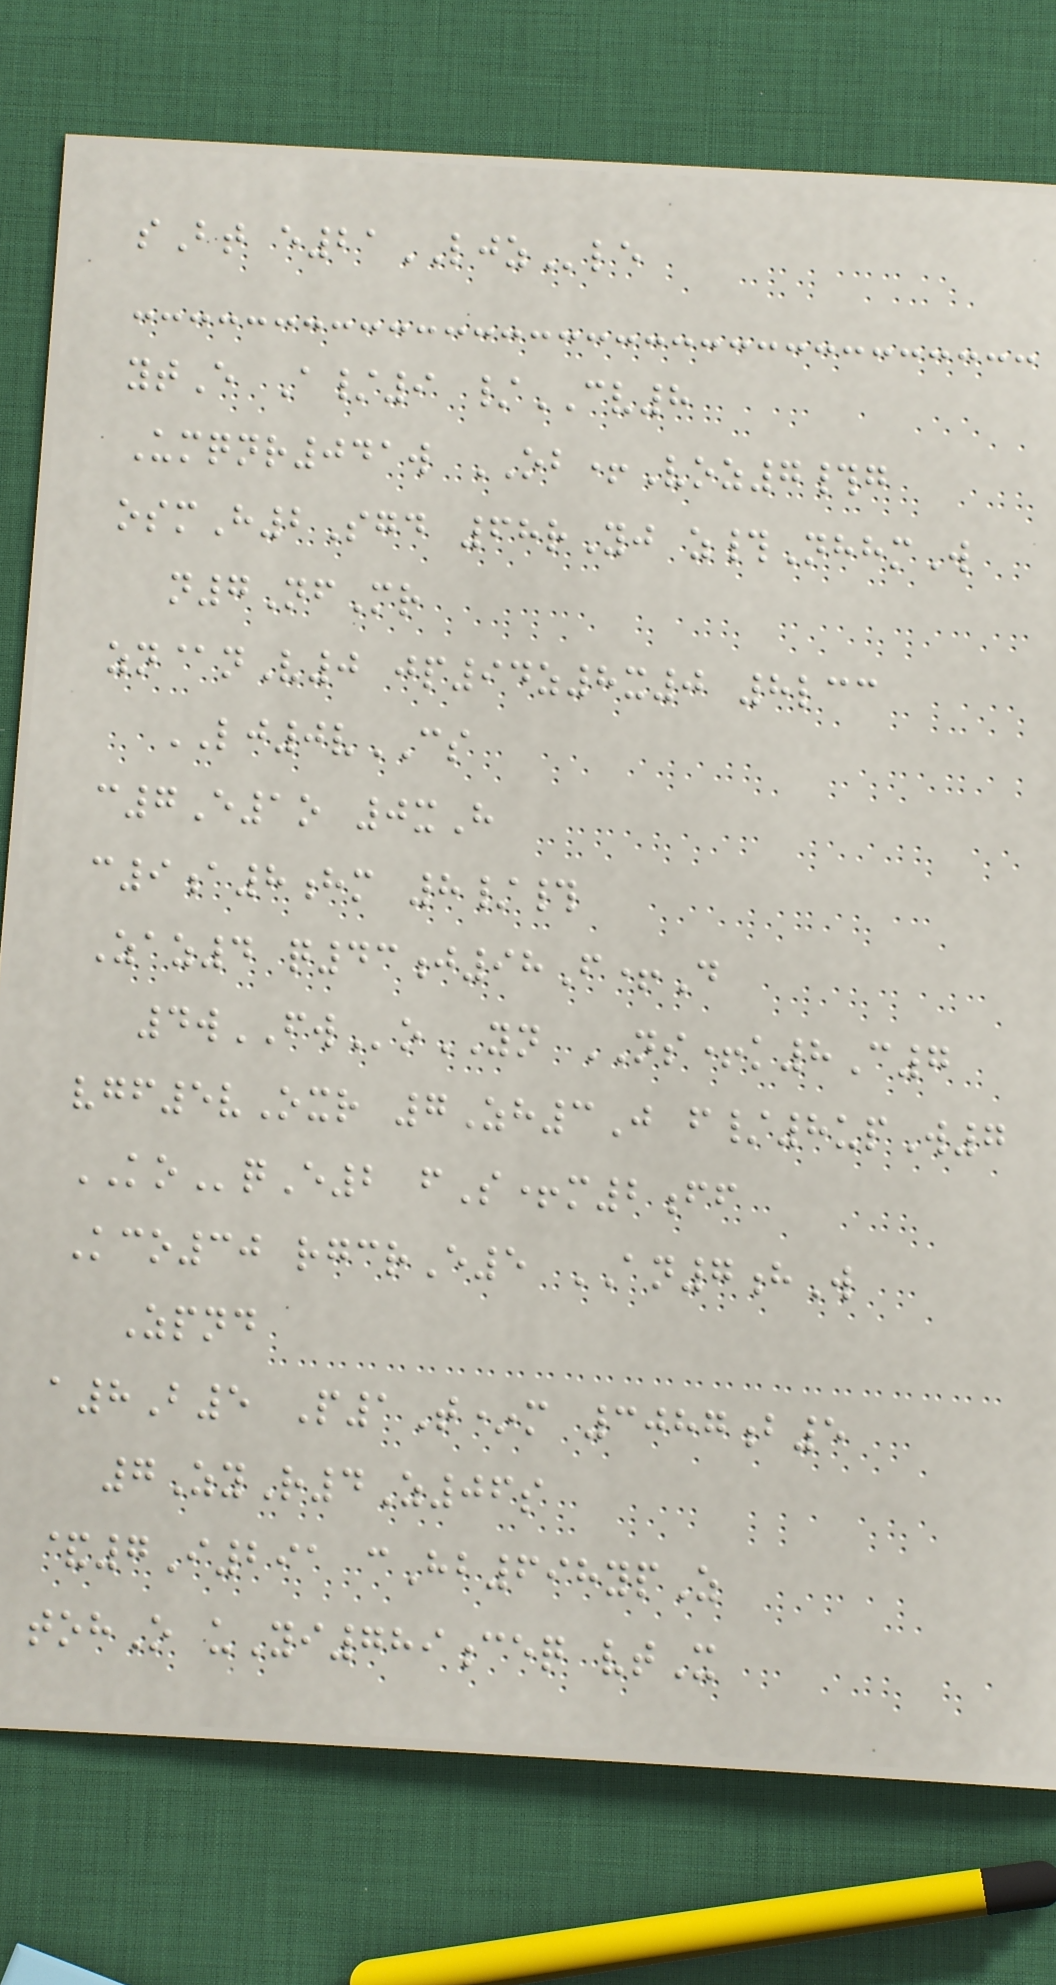sBt e21LJZle
ytE A/9 /CV8
Umqnr041w OB+Voz7#g
osmH2Sgd 68rYj z#NhhmW
n7NfMr
zn@nV0 jp94z8x0 8lcc
LJ0vCS
c7E1o 0xH
c9a8hm 8/#
Zaz4 q43j98F+D
4wFWoYN NS+k8C7
vgf5vOxr 7Zh3J f/8upW7
KOqE2 fS+m2ff
Kco30 rgcrE5 AN7hW
Zpnd
a8B5 P1T*m 3087b5
7ZyR4Z06s
&7I291 cHb698ypZ
tohO uYi789ceq vtX
